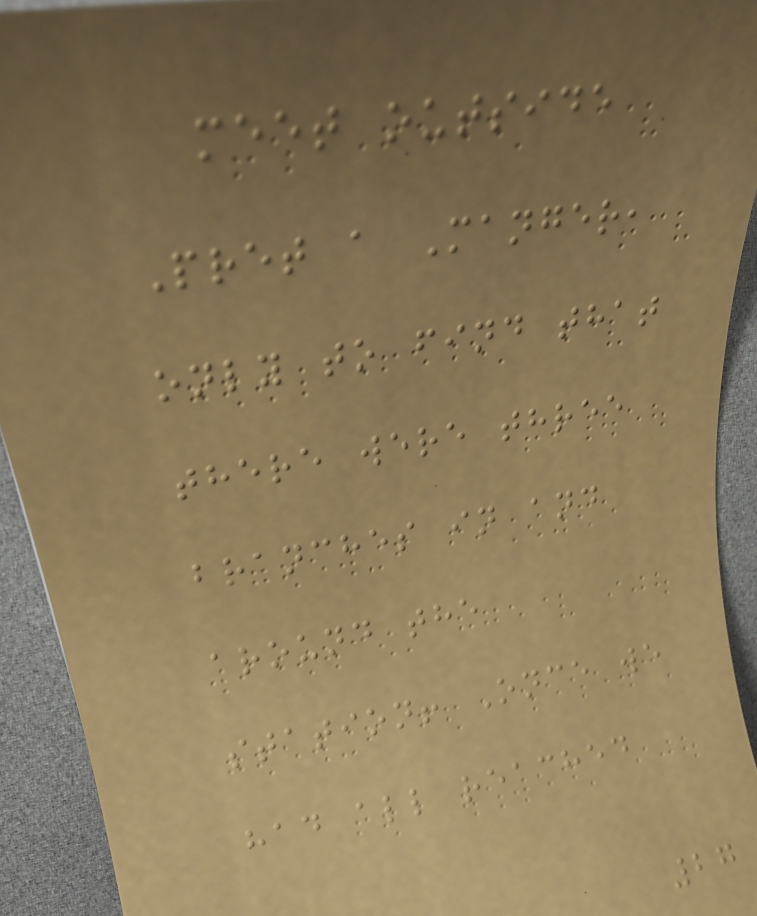meet outside
Pret a Manger,
only to find that
there were three
branches in and
around the
station! Once we
had all reached
27
